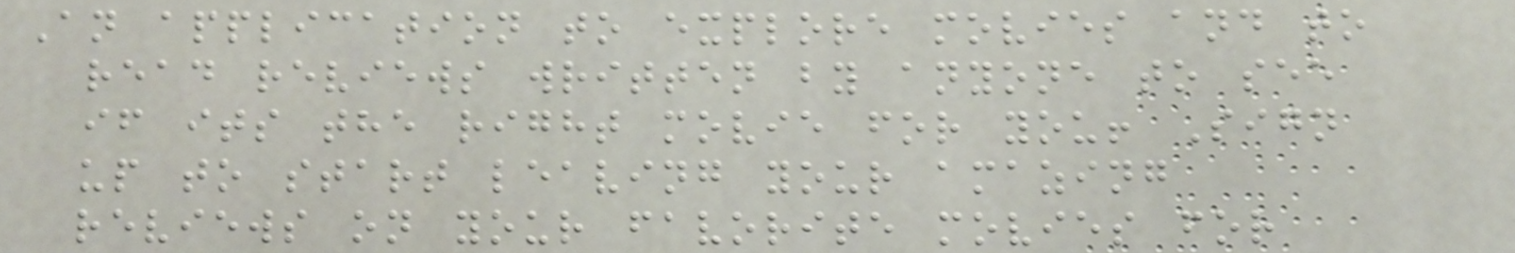An application to explore movies and to
read reviews written by anyone to see
if its the right movie for you! Sign
up to start leaving your amazing
reviews on your favorite movies for
